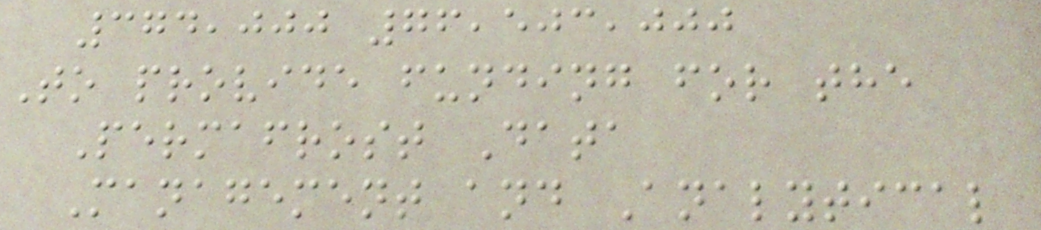374,000 76,503,000
To provide funding for the
Permafrost Data
Management and Analytical
